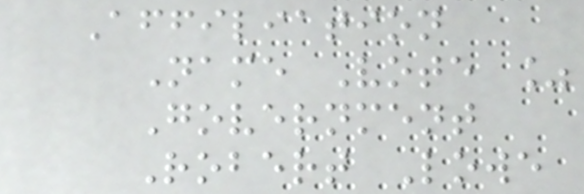Affiliation
Name Vote %
Government
Robert Lowe
